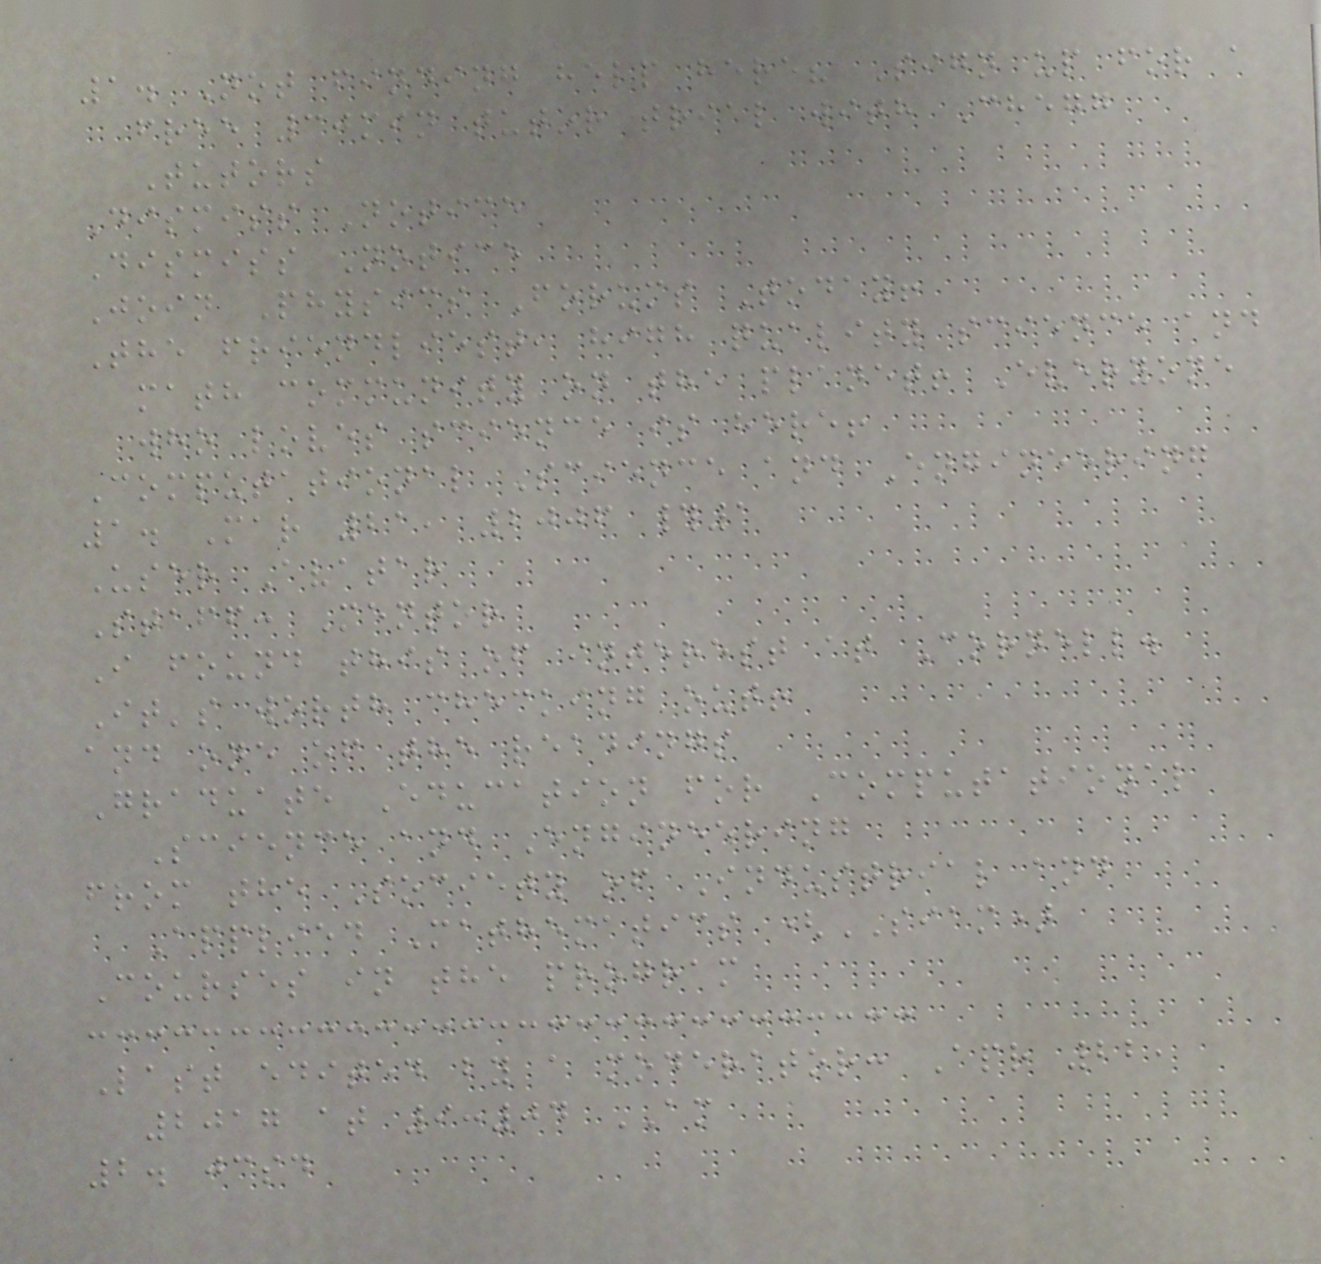1. Not finding help here? Sign up for a
free 30min tutor trial with Chegg
Tutors
Dismiss Notice
Dismiss Notice
Join Physics Forums Today!
The friendliest, high quality science and
math community on the planet! Everyone
who loves science is here!
Computational Science and Engineering
1. Mar 21, 2006 #1
User Avatar
Staff: Mentor
I found this of interest at Cornell.
It's worth checking out!
and one of the readings
Graduate Education for Computational
Science and Engineering
from the Society of Industrial and
Applied Mathematics (SIAM)
Courses in the program
Last edited by a moderator: Apr 22,
2017 at 9:04 AM
2. jcsd
